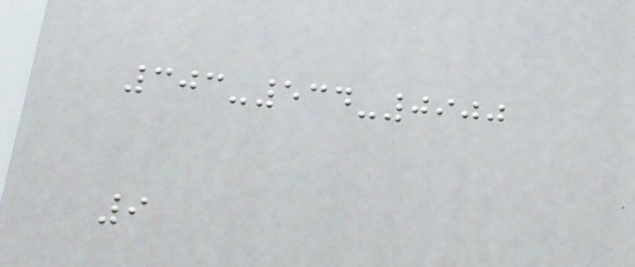303-534-0900
9
